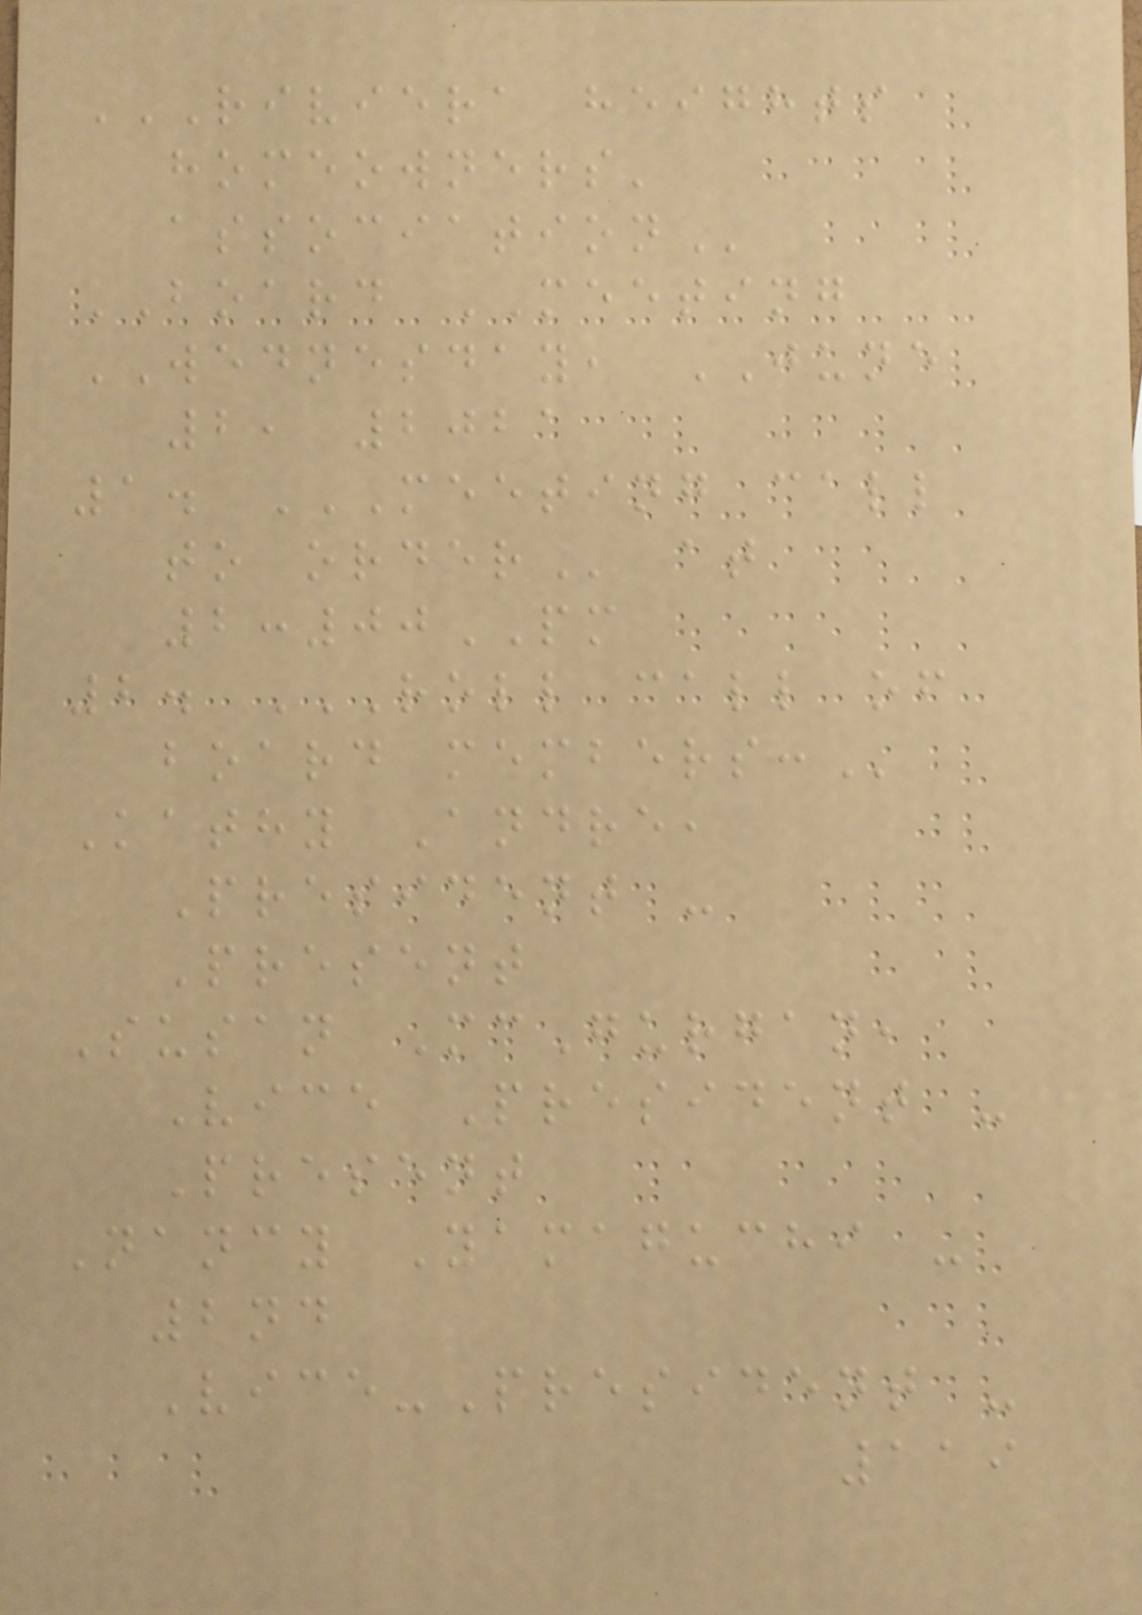RIVIERA HEIGHTS
HOMEOWNERS'
ASSOCIATION
BOARD MEETING
WEDNESDAY, JUNE
2, 2021
1. MEETING CALL
TO ORDER at
2:00PM
2. ROLL CALL OF
BOARD MEMBERS:
Kathy Andre,
President -
Present
Susan McGurgan,
Vice President -
Present
Nancy Yamaguchi -
2nd
Vice-President -
119
